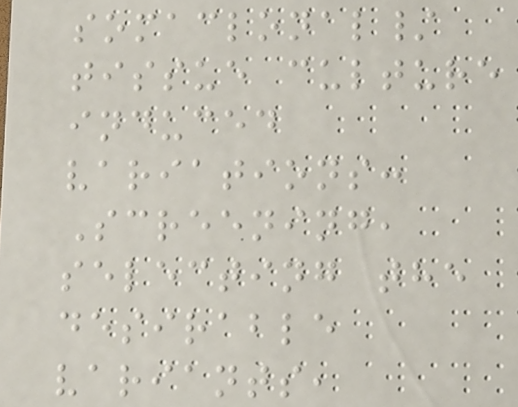somaclonal/
tissue culture
induced
variations:
Screening,
selecting the
desirable
variants,
